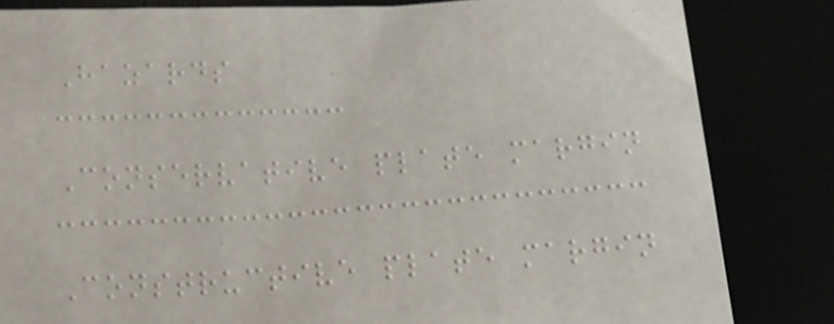Hazards
Conservative plate margin
Constructive plate margin
